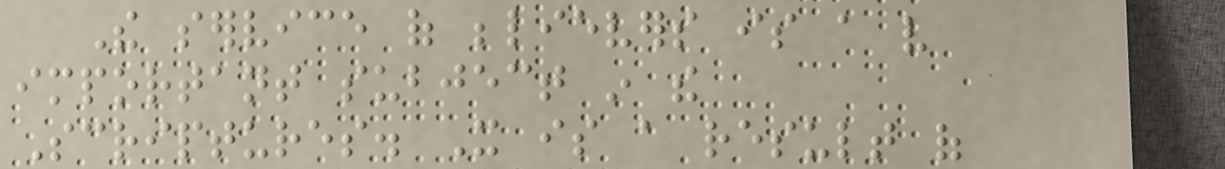The service of believers is a very
important subject in the
Scriptures. It is a result of
